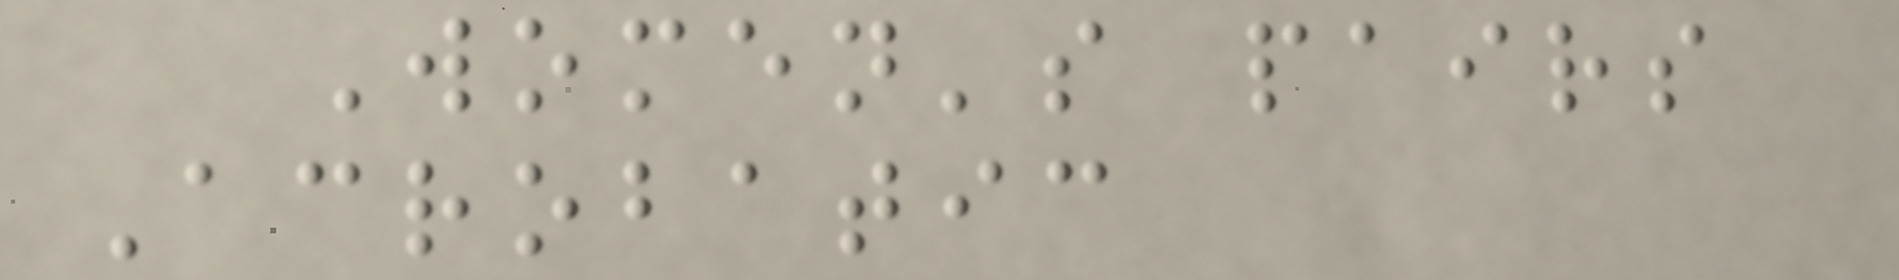Women's pairs
Acrobatic
